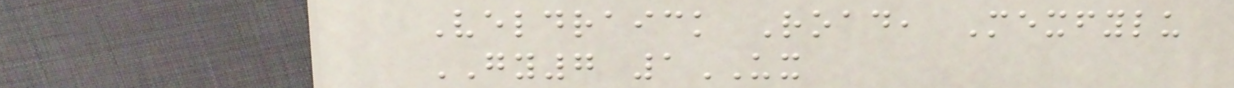Veldraick Road, Mexfylu
GY7 1UX
